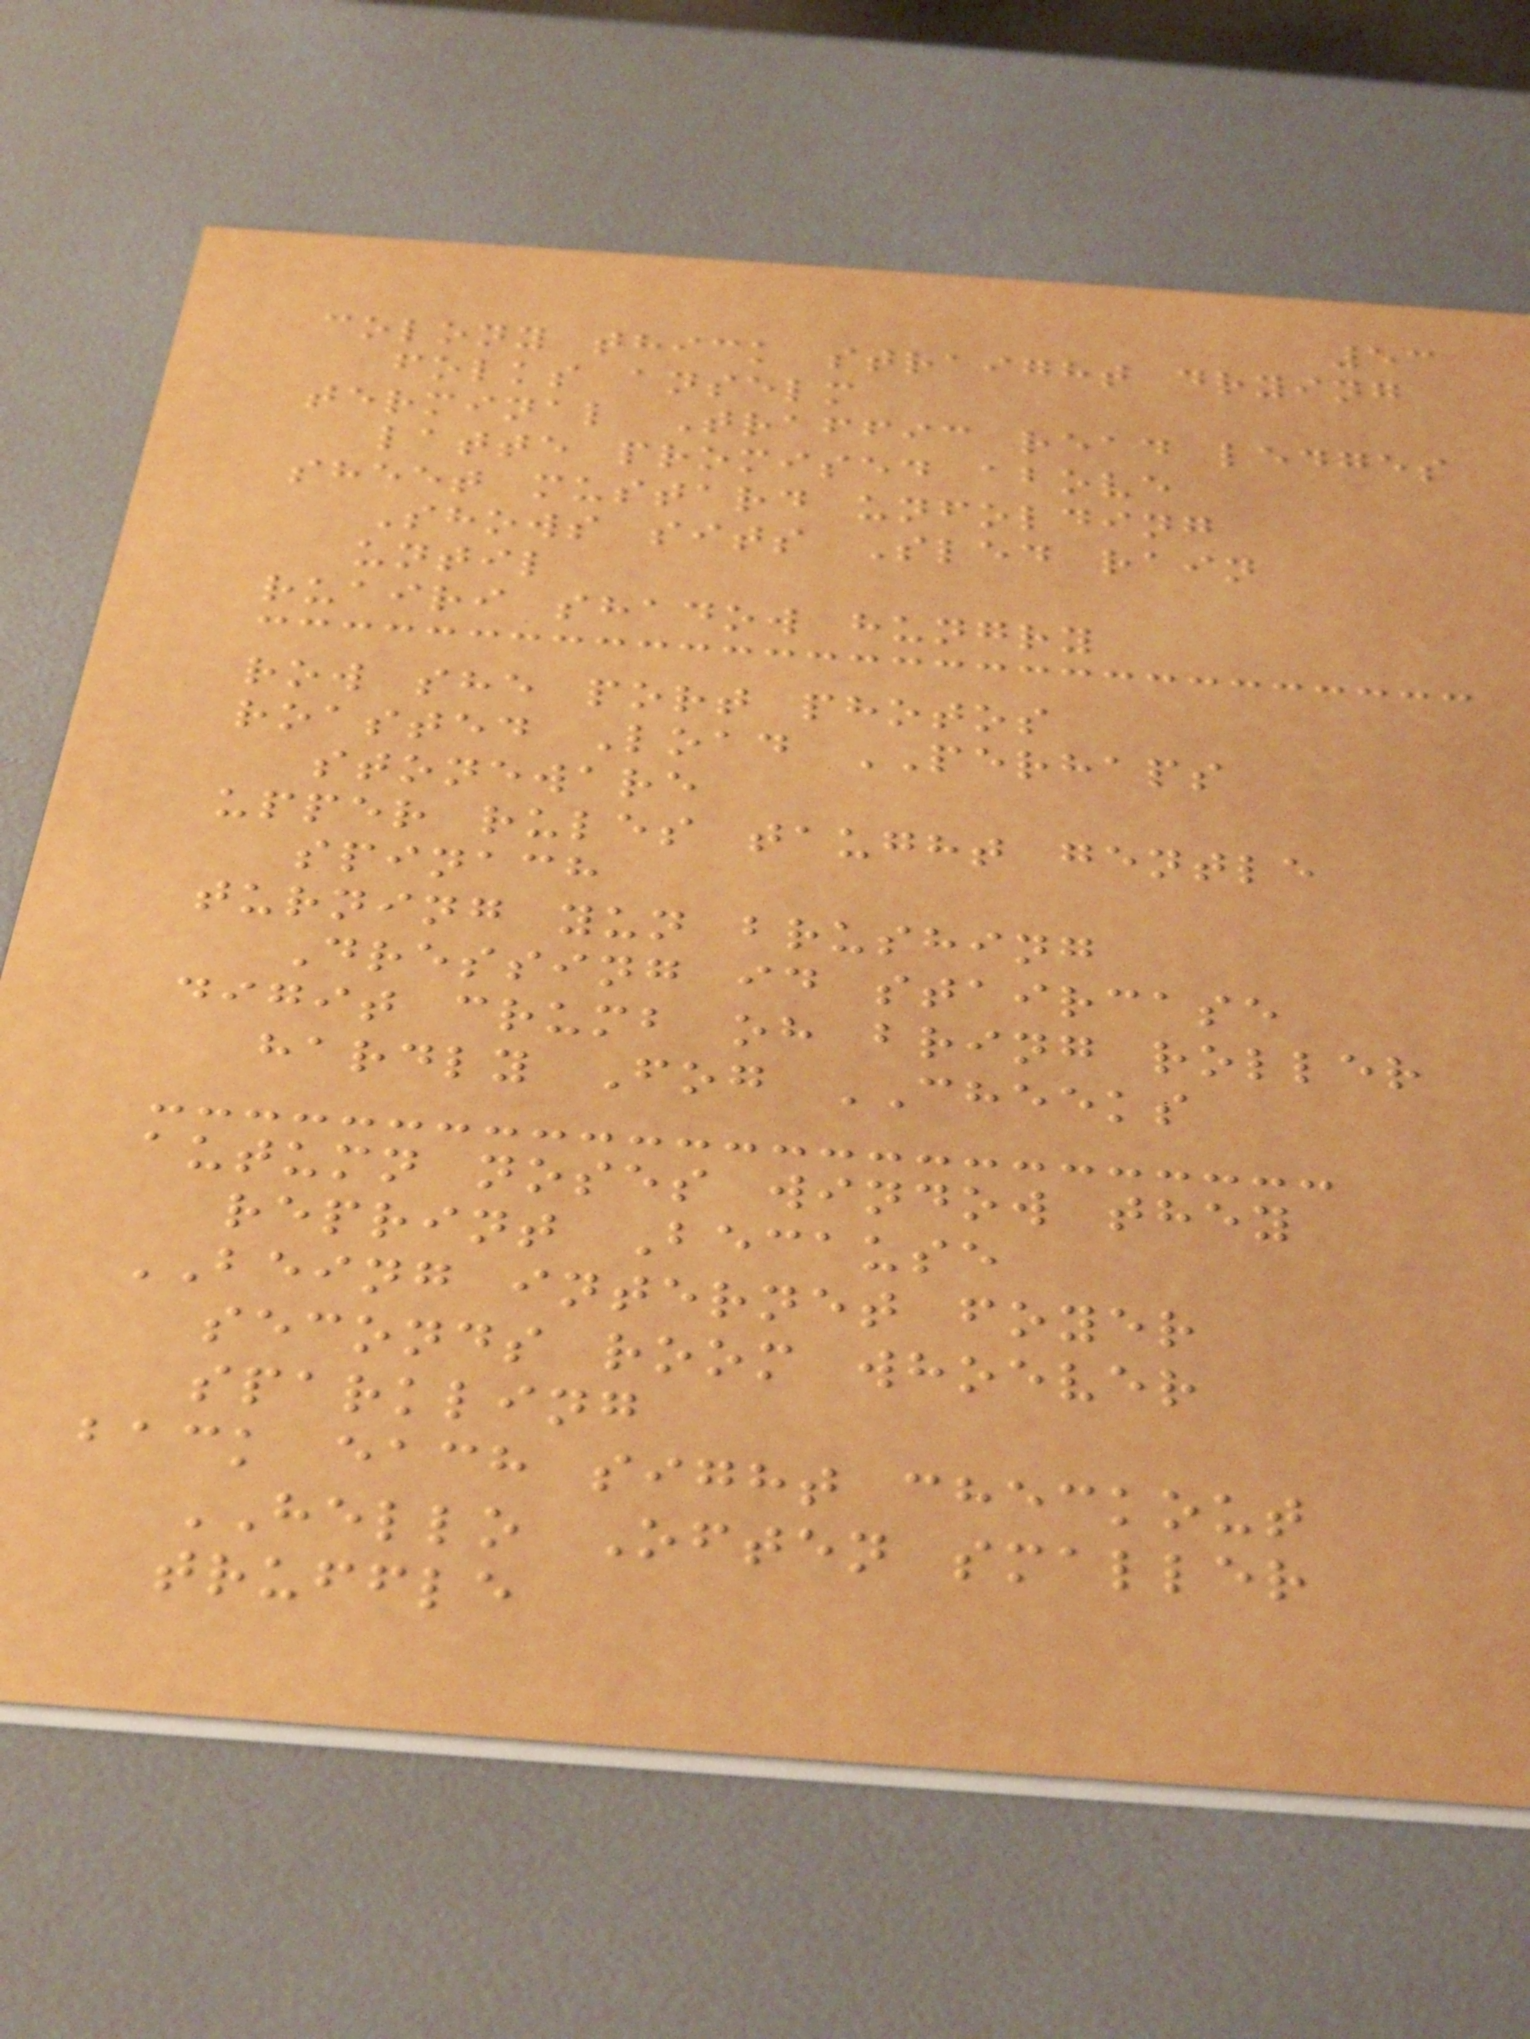53
colony thick straight drying
folks anselm
terminal Traffic read ledges
latte promised above
sheet mustard unfolding
Shows sits Sled rain
until
ruairi shadow hungry
row she port photos
roasted Load PERHAPS
stoneware
upper rules taught gentle
spinach
turning yun brushing
Dressing id staircase
digit crumb oh bring roller
hardly Fog CHEEKS
autumn noses window they
reprint Because
BEING internet foyer
seconds room whoever
sparkling
back each sight checkout
HELLO Often smaller
truffle
